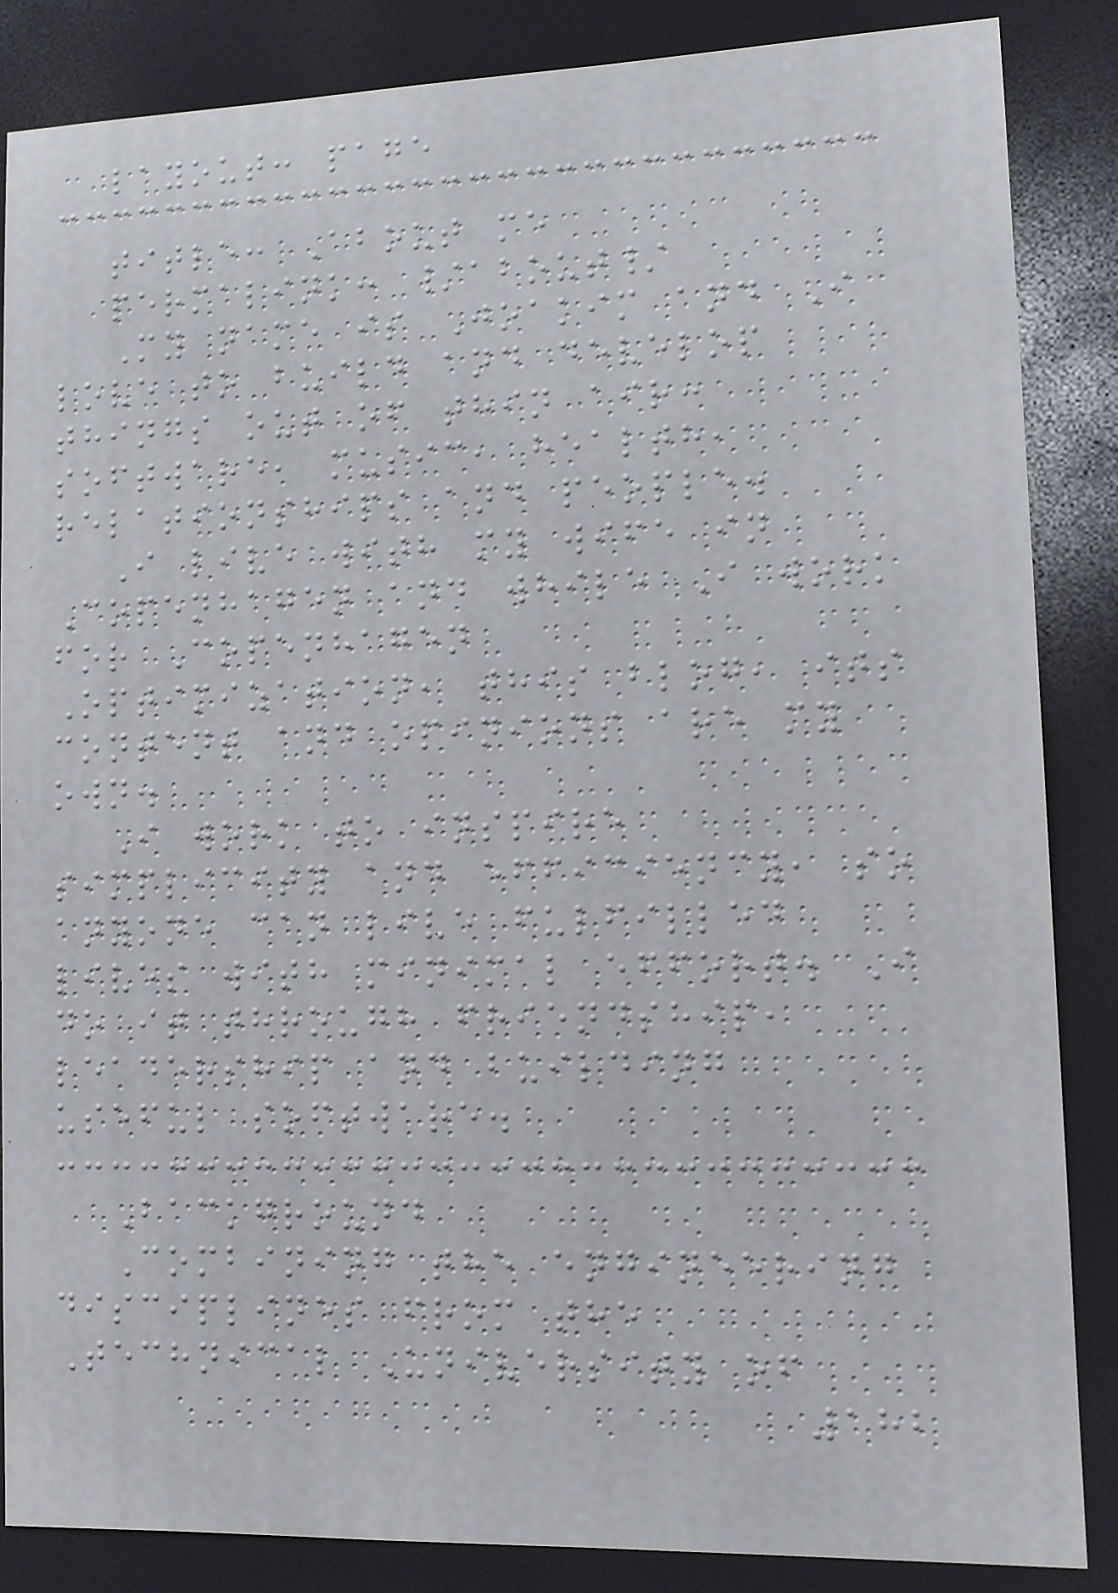layout: page
title: About me
permalink: /about/
My name is Joakim and I
love to build and develop
things out of thin air:
software, music, health,
relationships and people.
I live with my wife in
Copenhagen and while I work
for Copenhagen
Optimization, this blog, its
content and opinions are my
own.
I work to inspire
simplicity and efficiency, so
anyone can live fulfilled
lives with minimal effort. I
do it through friendship,
leadership and building
useful software.
Background
Combining the engineering
disciplines from the
Technical University of
182
